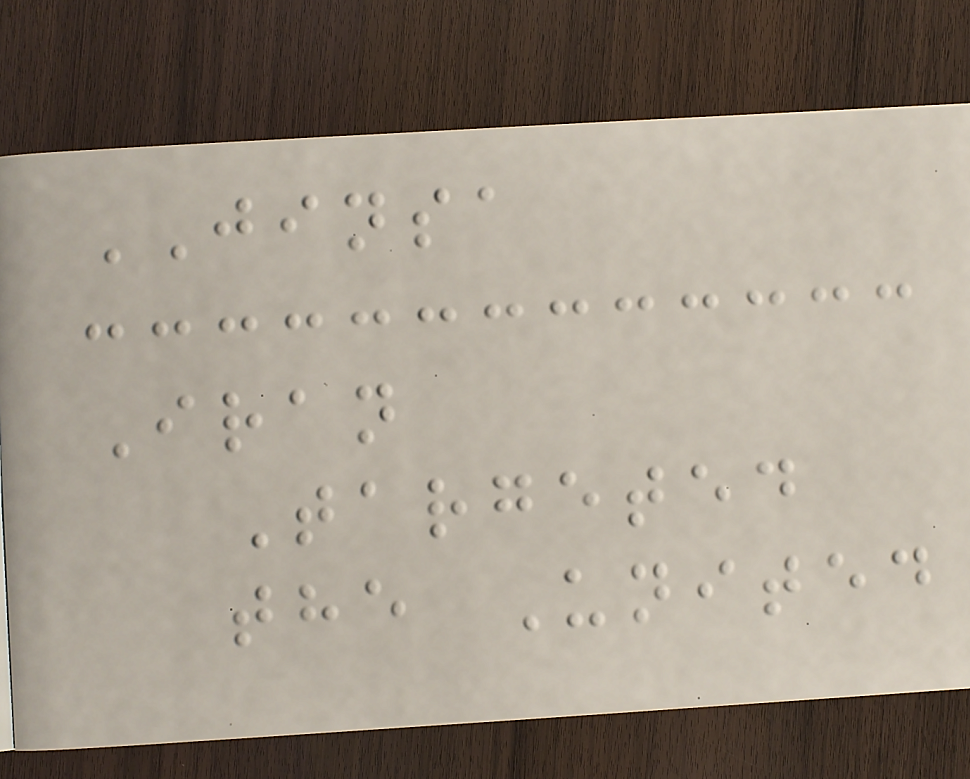JINSA
Iran
Targeted
the United
